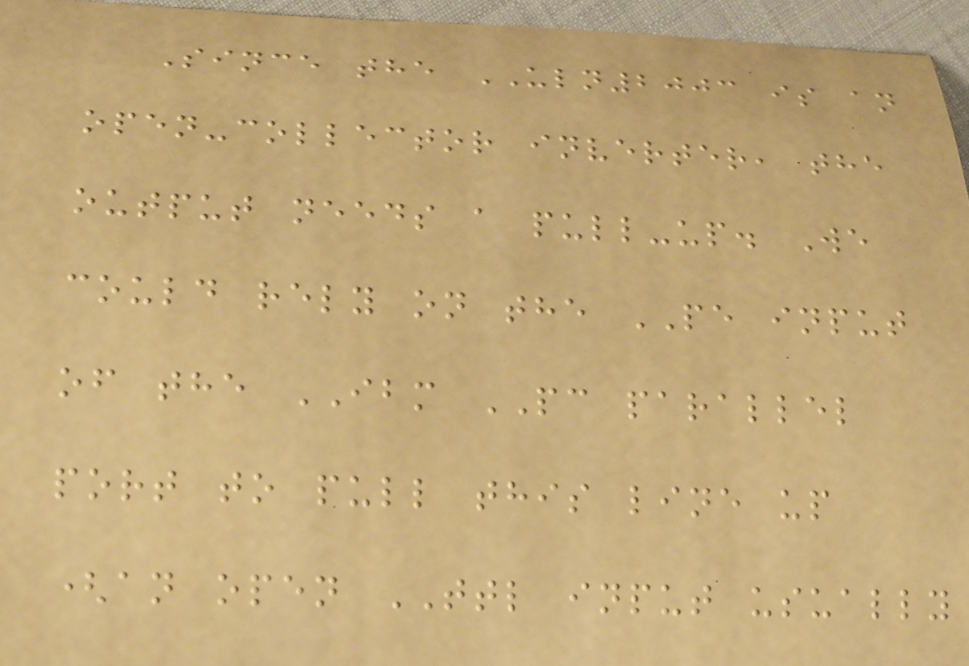Since the ULN2003 is an
open-collector inverter, the
output needs a pull-up. We
could rely on the PE input
of the IBM PC parallel
port to pull this line up
(an open TTL input usually
